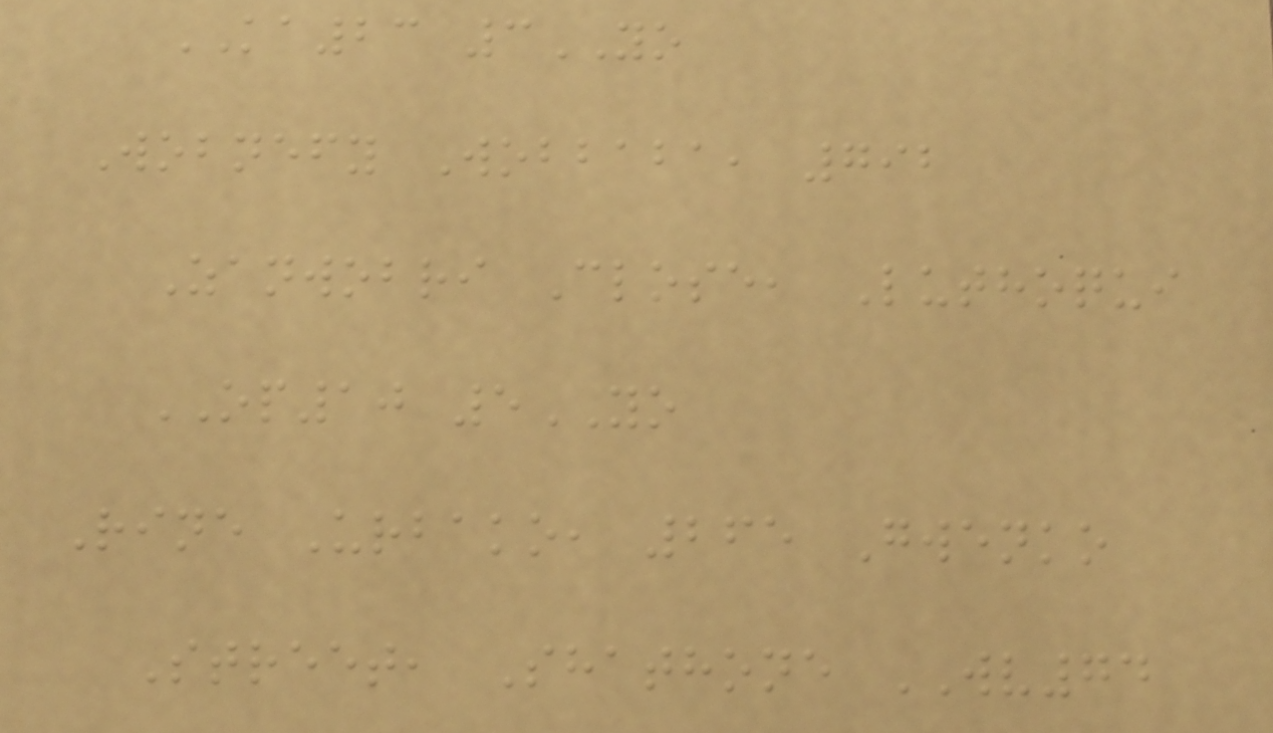KA23 3YO
Wobnefy Wobbaba, 792
Zanwobri Close, Luthoqui
OP10 5YO
Rine Urbako, 265 Gwenko
Street, Shathone WV74
